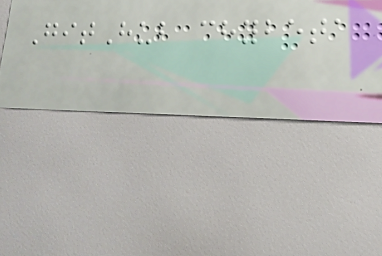GitHub chybeta
